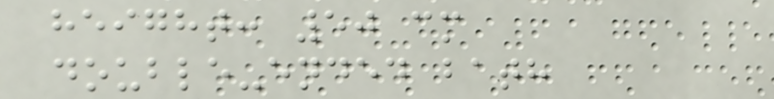height: 50 cm
double-ended bath
